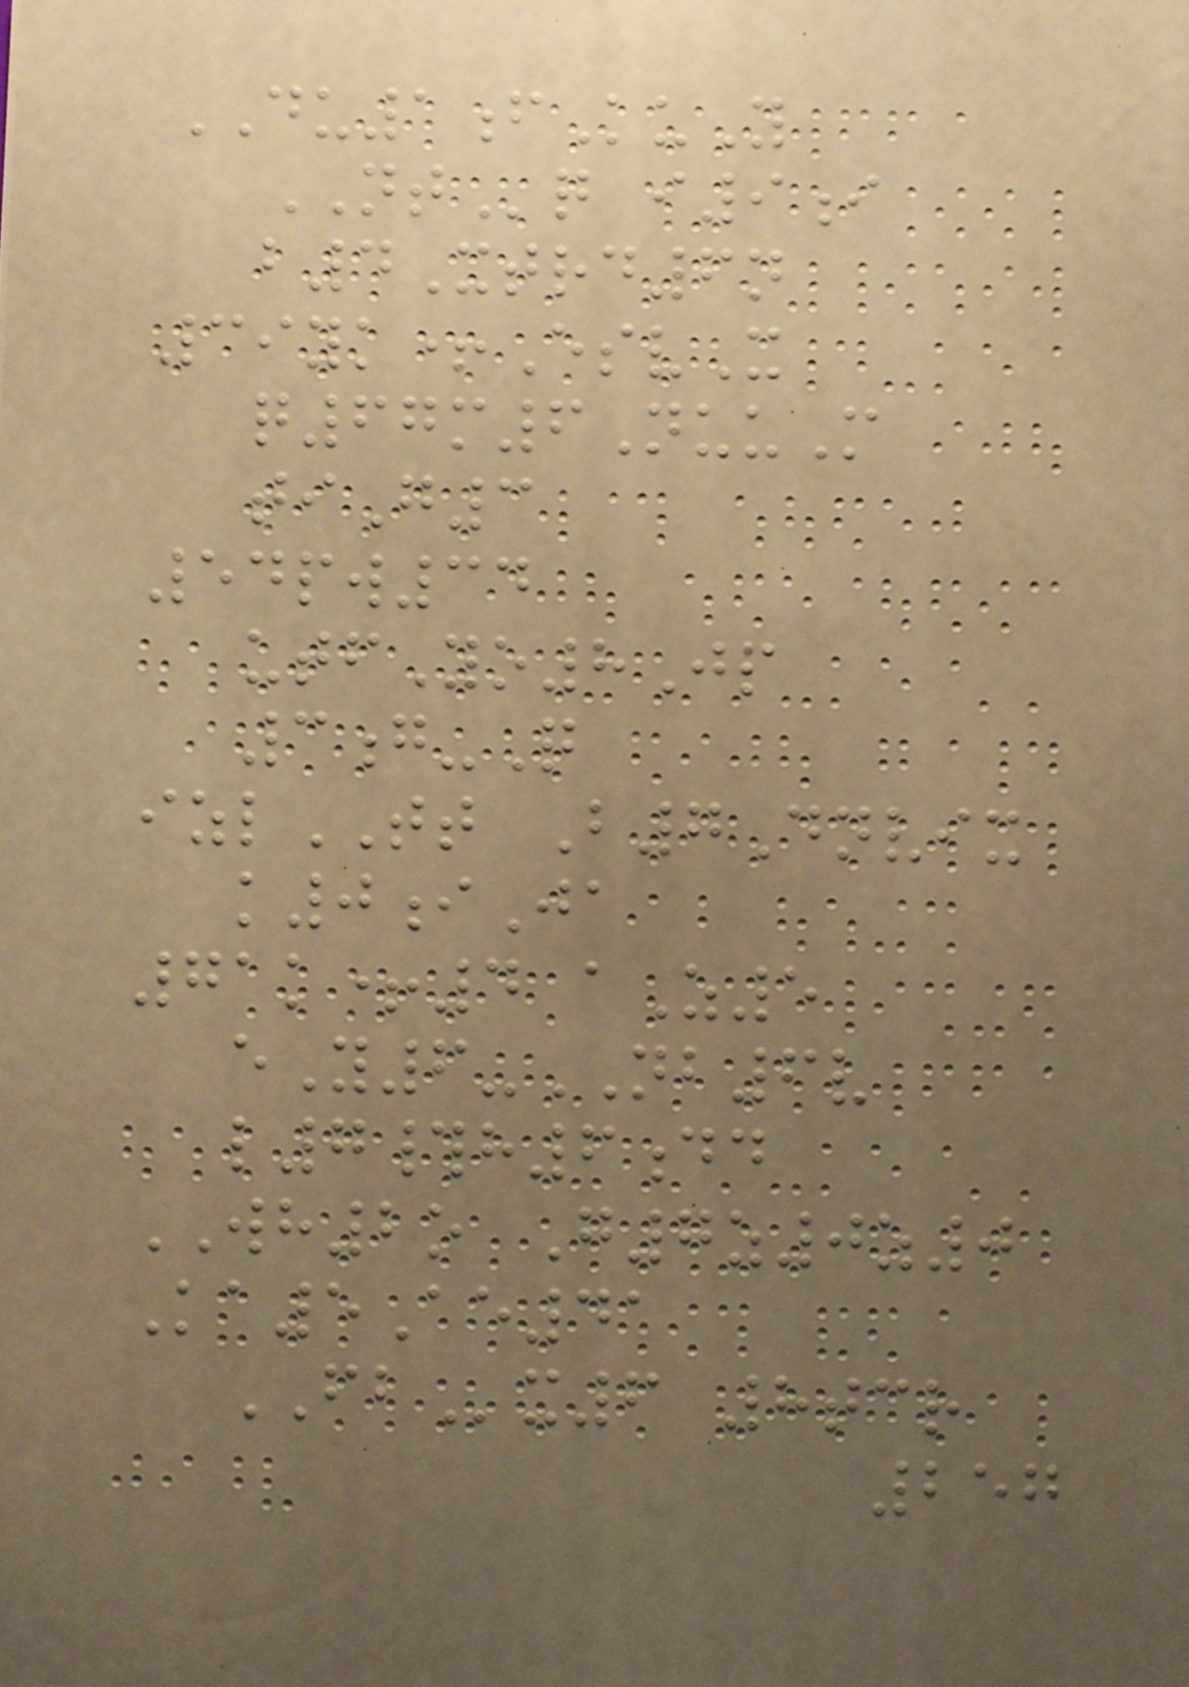DU1fKuY
NTq i9i
b4Xtrd6n
39yk+EsvX
q67m6NuuM
tiG3
54pw34
utfYo8Jp
3g-Q
izlTT B7Dnvix
k0iJa
71k+4 aZ5
eY6-NB6v
l7#h6dd
WH2o G7z0z0
Ka5Ae41
FBx6 8tcr
257
